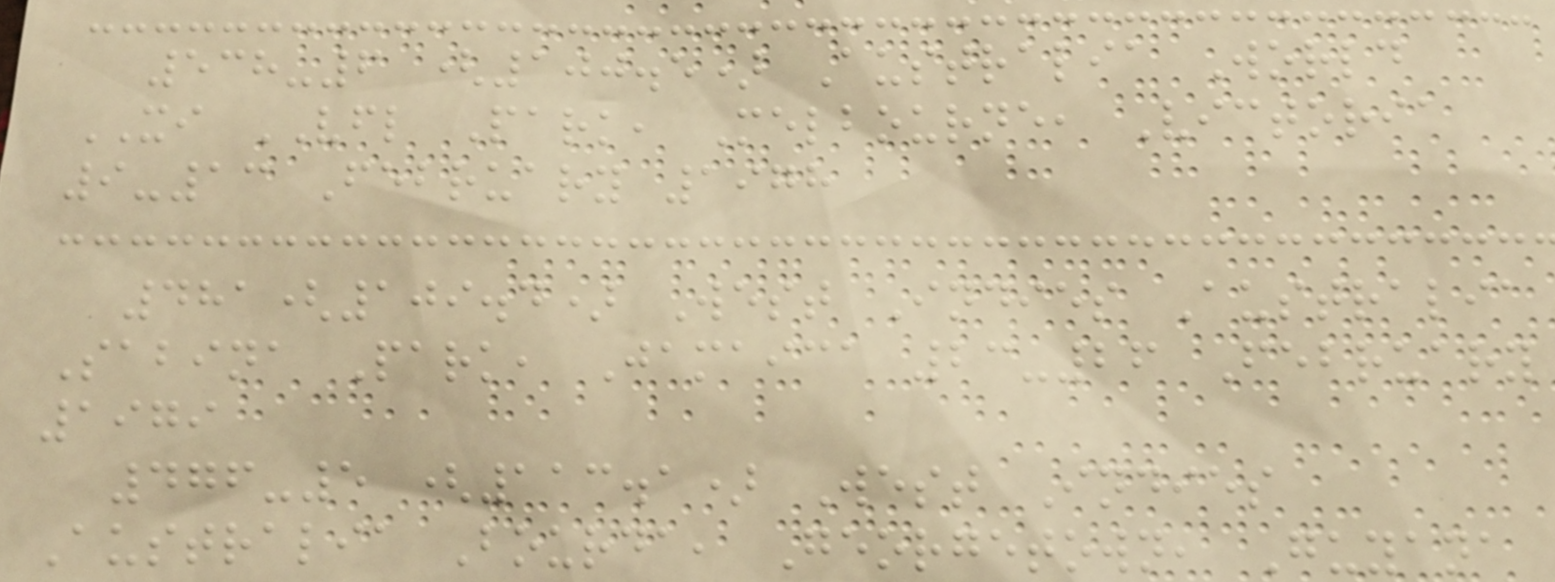538-6 (100.5) Australia World
XI VFL Park, Melbourne, Victoria
9-13 February 1978
481(109.4) West Indies Australia
Sabina Park, Jamaica 23-26 February
1979
476-5 (113.1) West Indies
Australia Bourda, Georgetown, Guyana
